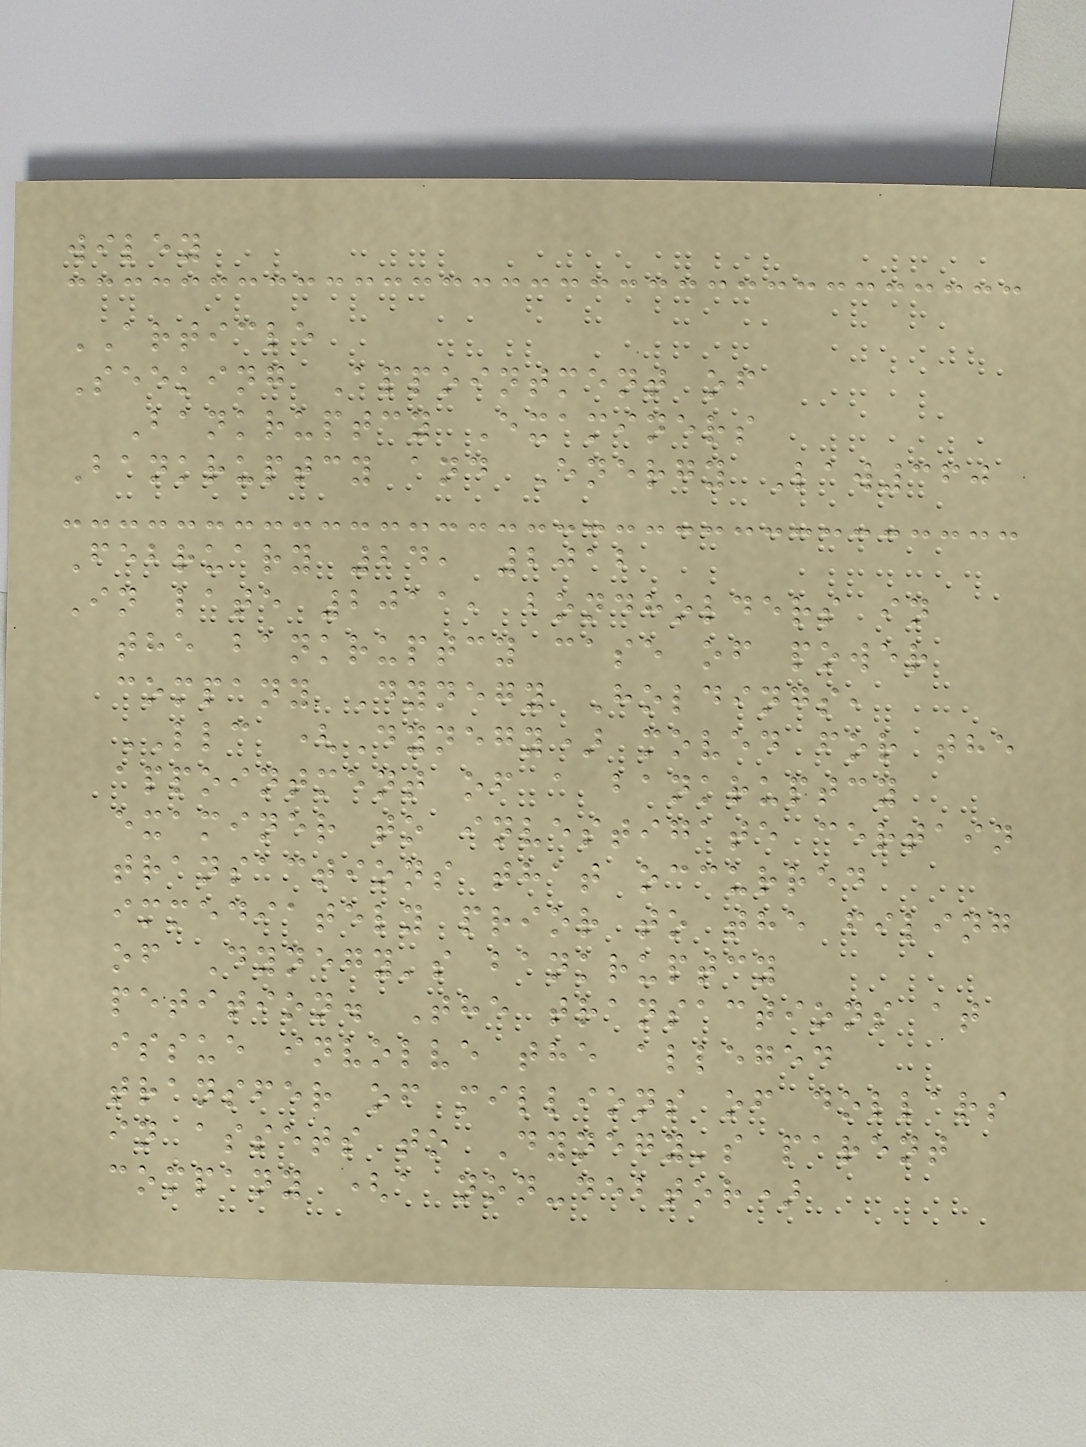wiley
ARTICLE
Seeking Appointment of
Bankruptcy Examiners
Bankruptcy and Energy Law360
February 24, 2012
In late 2011, bondholders in
the bankruptcy case of power
company Dynegy Holdings,
LLC (Dynegy) moved for the
appointment of a bankruptcy
examiner to investigate certain
transactions that occurred
immediately prior to the filing
of Dynegy's bankruptcy
petition. The transactions at
issue involve the alleged
transfer of millions of dollars
in assets to Dynegy's parent
company (a non-debtor)
